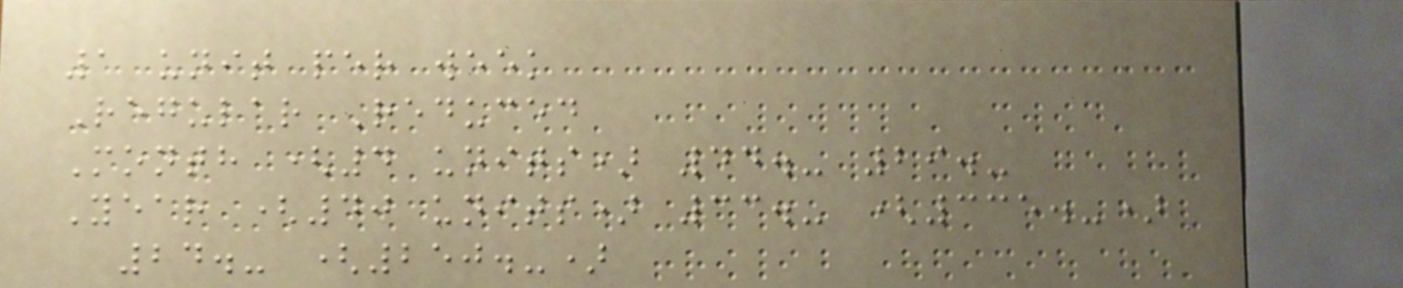1 unit per week
Regular Reduced
Month (4 units) 44.- 29.-
Year (40 units) 33.- (335.-)
24.- (250.-)
